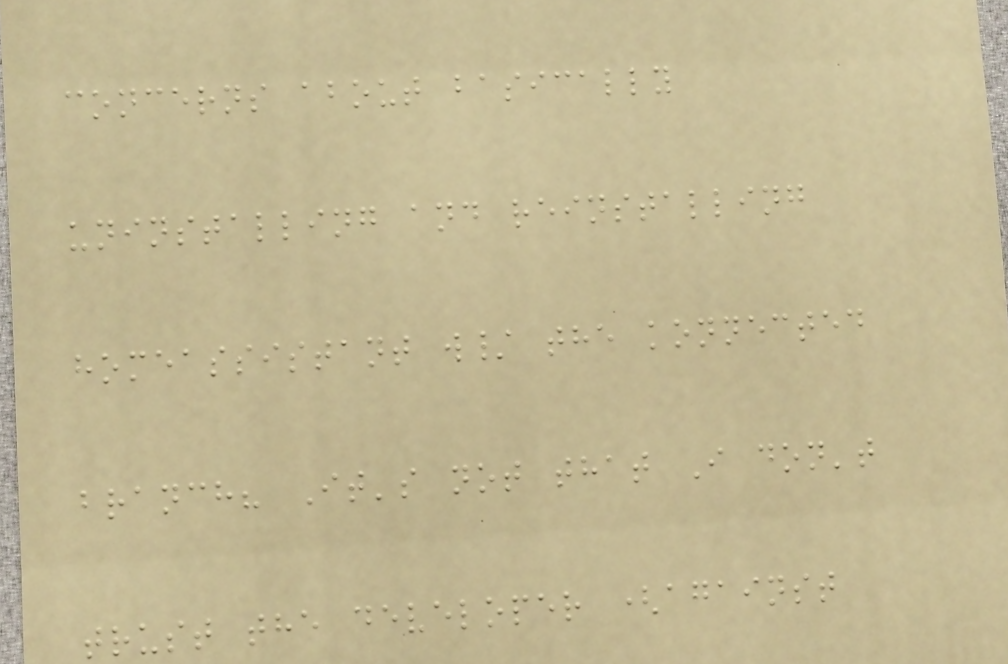concerns about basically
uninstalling and reinstalling
homeassistant w/ the konnected
branch? It's not that I don't
trust the developer (against
